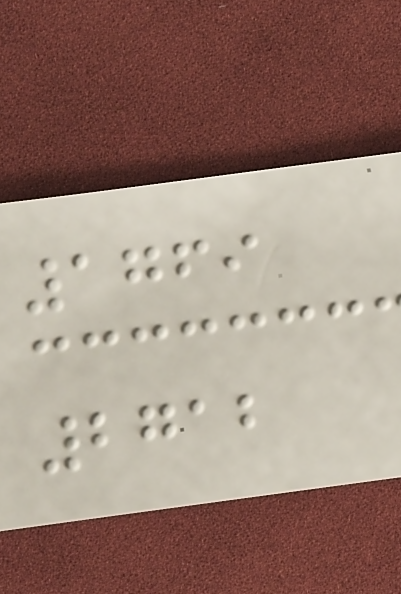1769
2712
